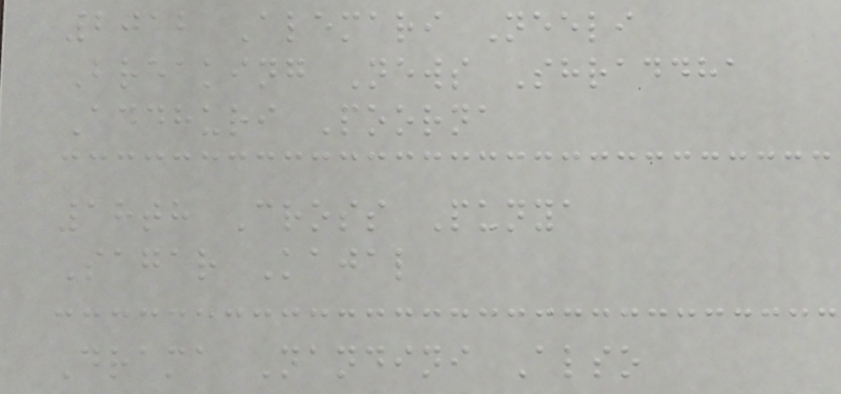2012 Alemari Neeli
Breaking News Shraddha
Addhuri Poorna
18th Cross Punya
Sagar Kajal
Drama Nandini Also
